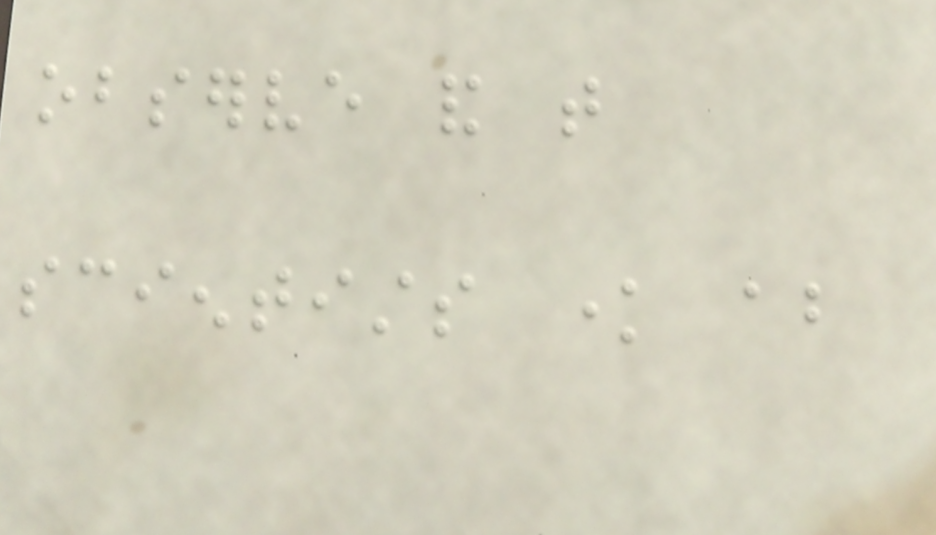observe and that
scientists know about
